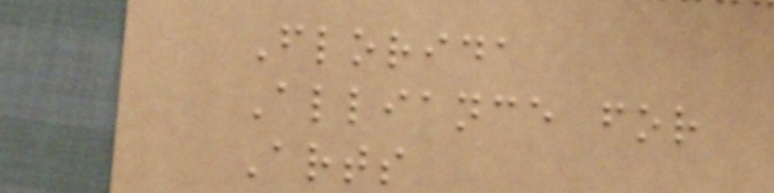Florida
Alliance for
Arts
